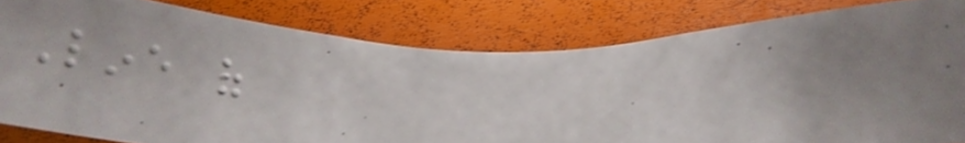Line of
